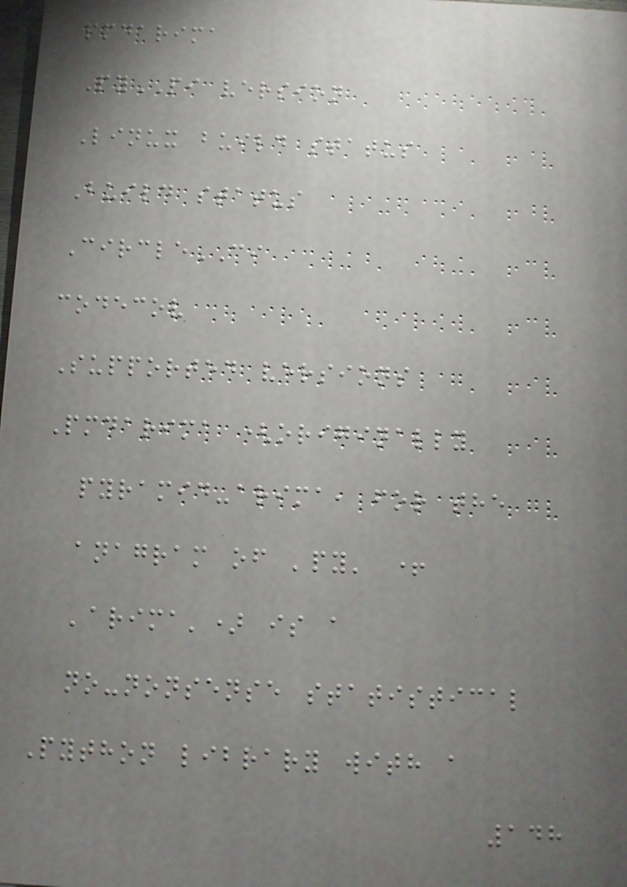pmdarima
PyPI version
Linux build status
Build status
CircleCI
codecov
Supported versions
Pmdarima (originally
pyramid-arima, for the
anagram of 'py' +
'arima') is a
no-nonsense statistical
Python library with a
148
